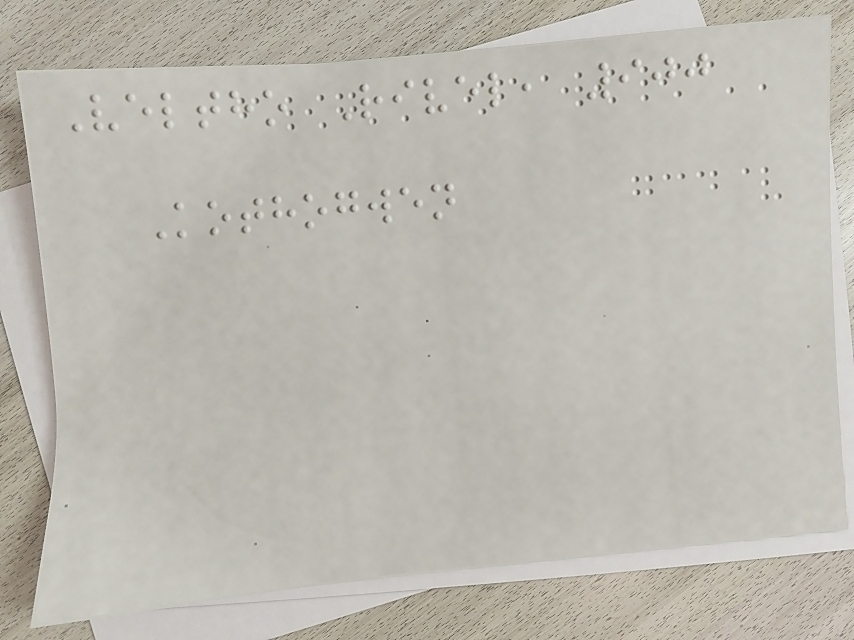Veltho Rivel, 900
Kothogwen
